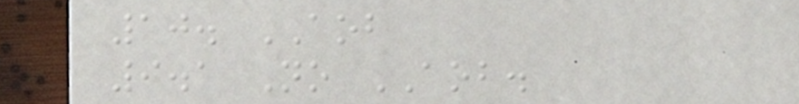10. AOB
9.1 No AOB.
